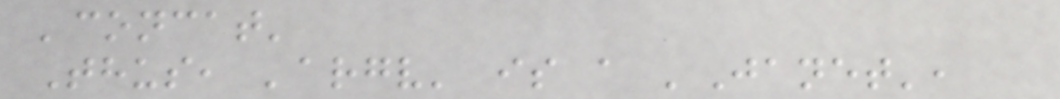'concat'
Thus, 'argv' is a 'Janet',
